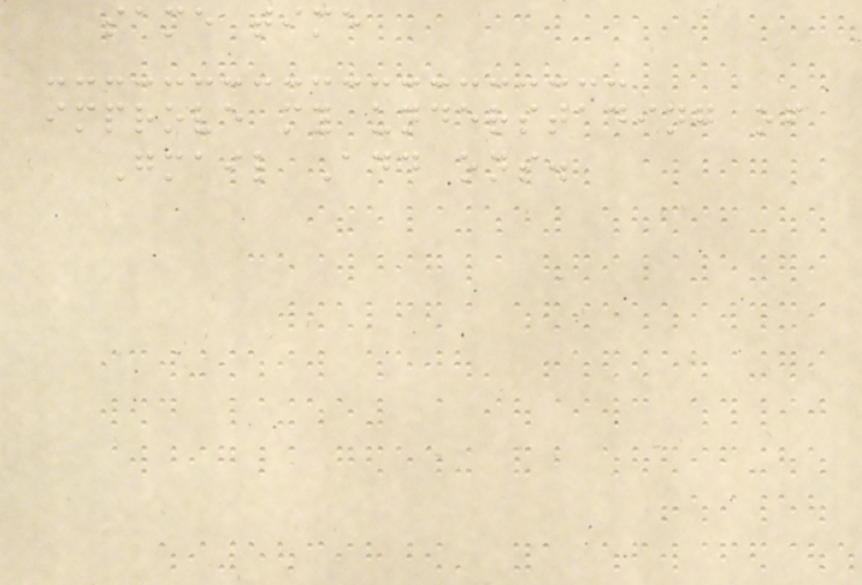same time
improve my understading of
Gmail Add ons.
